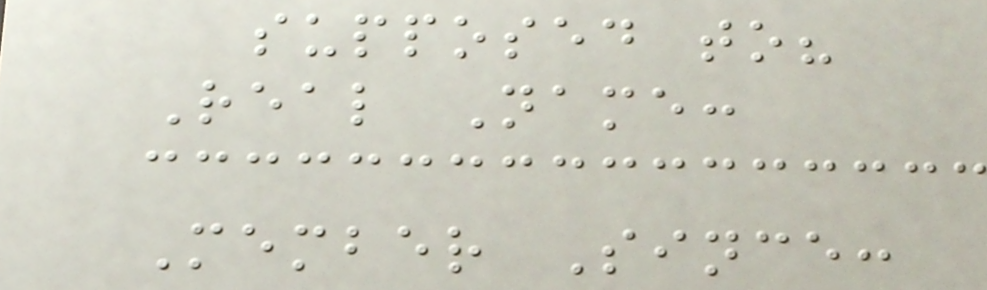supposed to?
Real Name:
Member Since:
